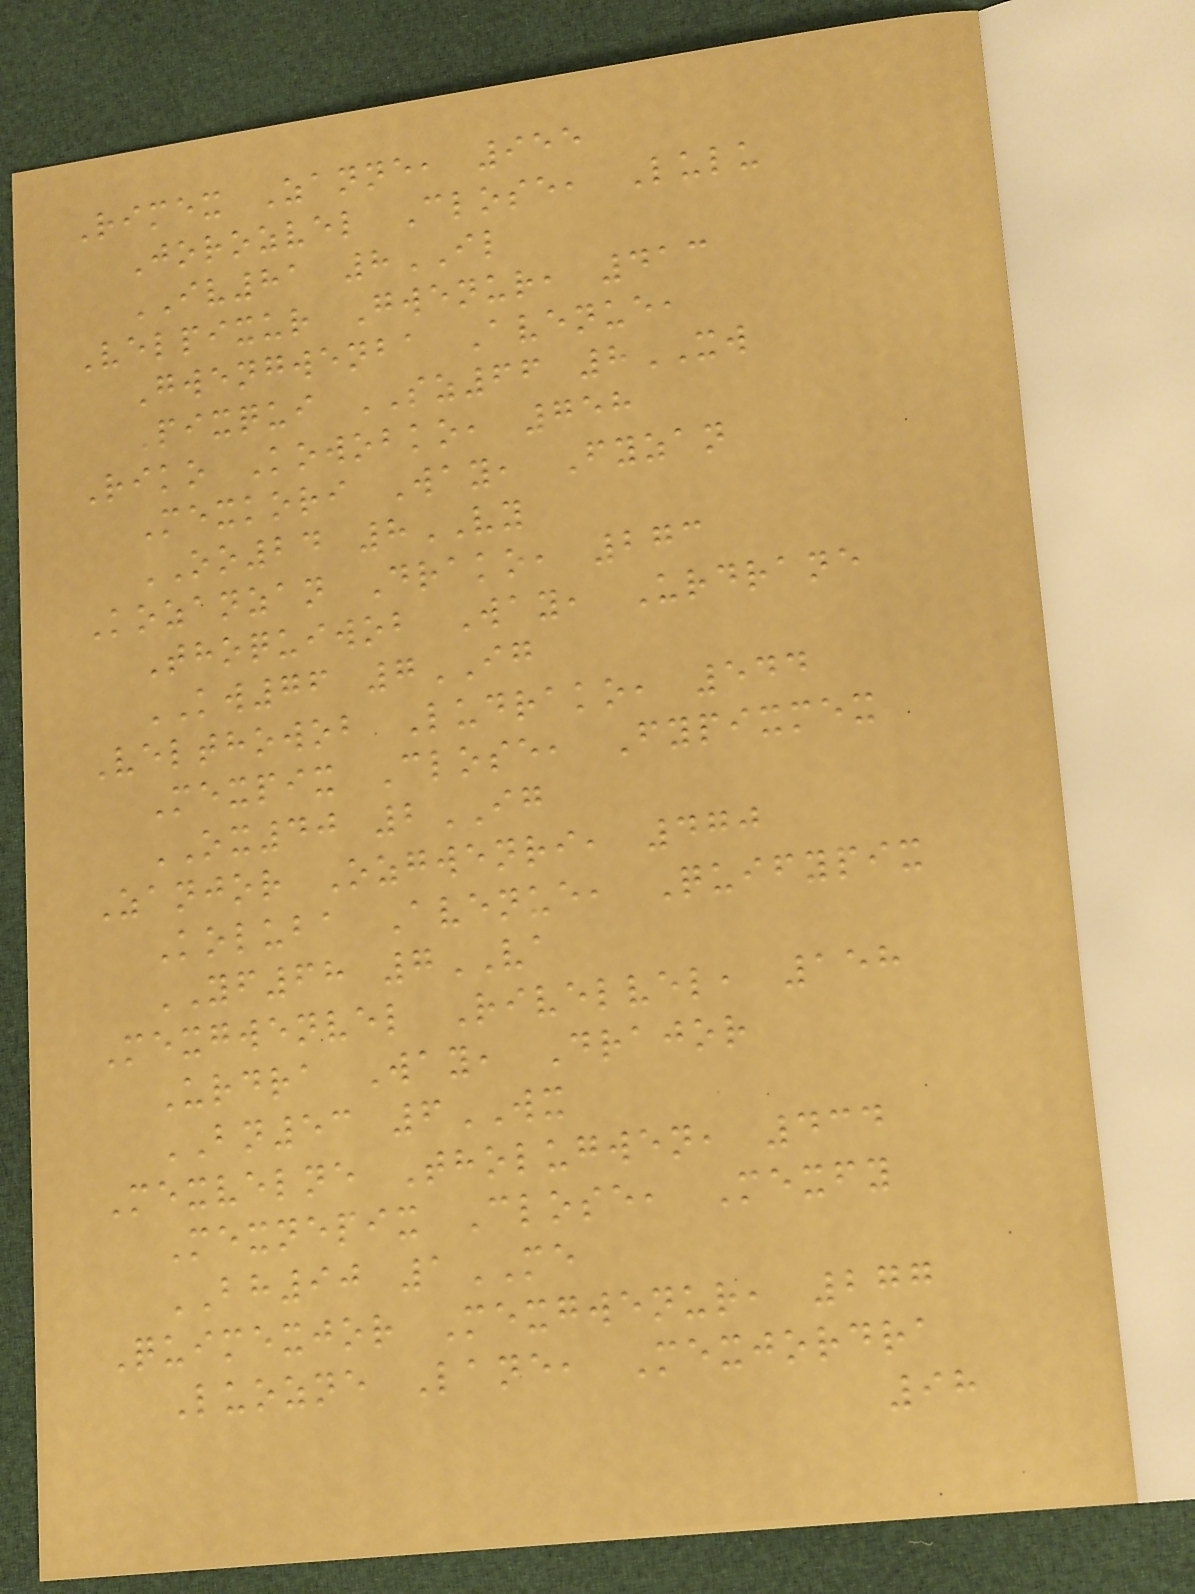Rimex Zanne, 955
Jorozvel Close, Lulu
IV81 8IL
Velpixur Gwenur, 413
Gwengwenba Avenue,
Pixqui SZ66 8XW
Riko Kowobko, 758
Mexkori Way, Fyzan
OO24 8VY
Kozanzan Drako, 273
Thoquiwob Way, Urdrane
KW76 7IG
Velthowob Ludrako, 544
Mexpix Close, Fypixmex
OX40 2IG
Zanjor Ozgwenri, 470
Koluba Avenue, Quifypix
YF68 7VA
Mexgwenvel Rivelvel, 158
Urdra Way, Drajor
BN53 6WX
Mexvelne Tholugwen, 434
Mexnepix Close, Mexfy
BH90 1ME
Quimexjor Mexgwenur, 277
Luozne Lane, Mexjordra
98
